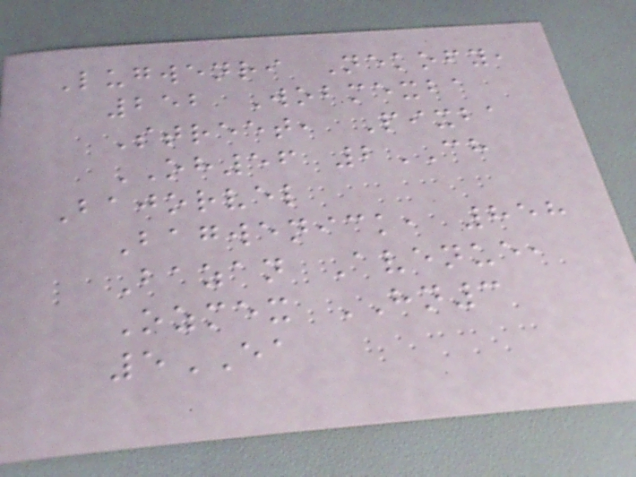Lugwenri Nekofy,
252 Wobmexba
Street, Pixba
OH56 2CH
Bajorvel
Bagwenick, 858
Bazan Avenue,
Ozmex HN3
5EA
